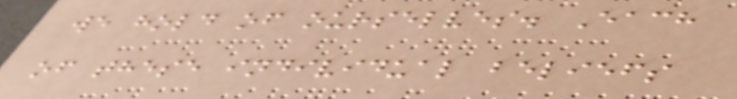we hold of ourselves. Each
of these individual beliefs
